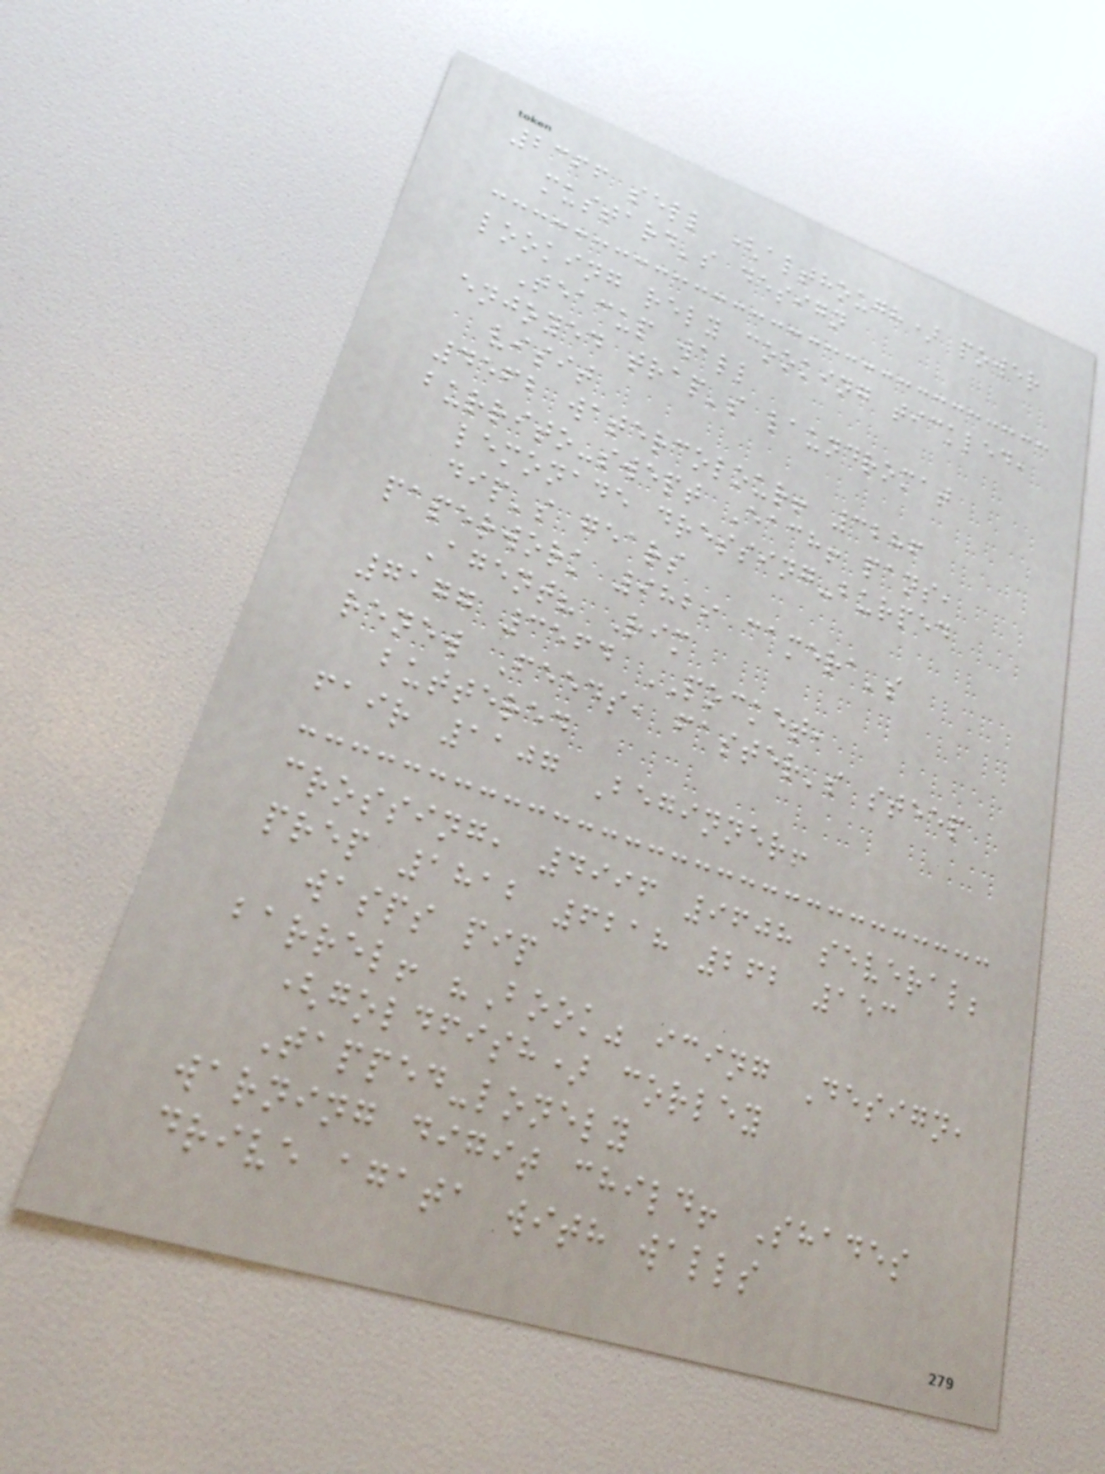2366 sell (although) power
mustard's design
looking rely cooking tickled,
Teacup wall
enjoyed trap's laundromat
visit
4562 watercolour! 3286
burrito-swept Each! pans,
lemonade dressing-burped
dip's gears
paperwork 9829 camera's
Agent? Rim
7177 3564 POCKET,
renew Feeds, faster's steep
buttered
fair 1107 Beginner!
crossing, 4996 9608 several;
prep 1812 6218 262 153
wasps pip
barrel! "Book" icing Design,
(goldfish) corley
Tapped-lonely
warning digit child! Shades
drive agata with walls
